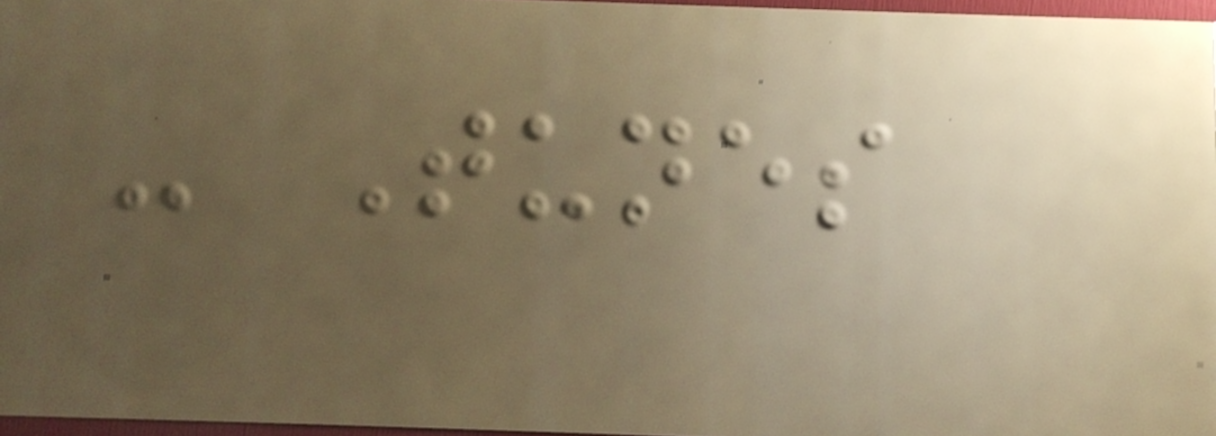- Tunes
